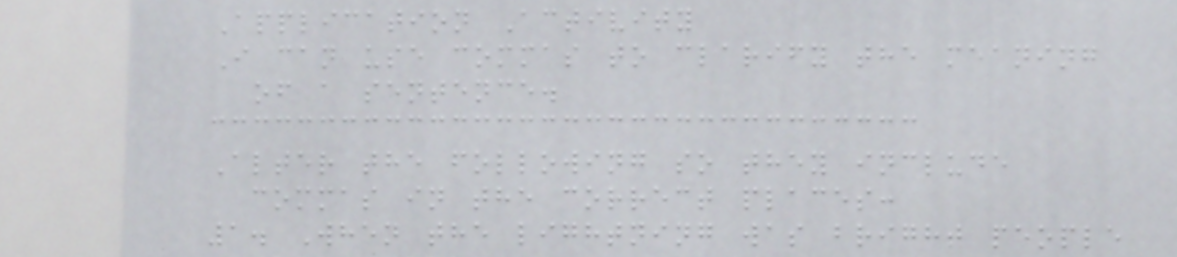Application Activity
I can use commas to clarify the meaning
of a sentence.
Alter the following so they include
commas in the correct places:
1. When the lightning was bright people
